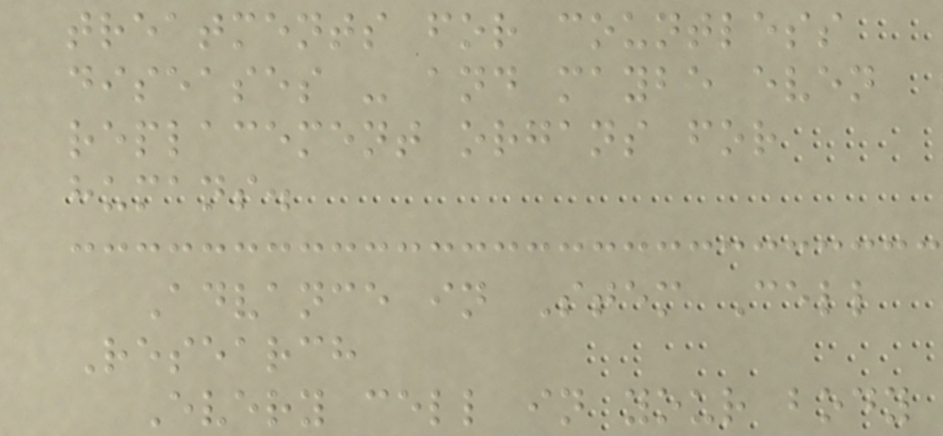treatments for countless
diseases - and maybe even
replacement organs for
humans.
Advance in Stem Cell
Research
Every cell in your body
